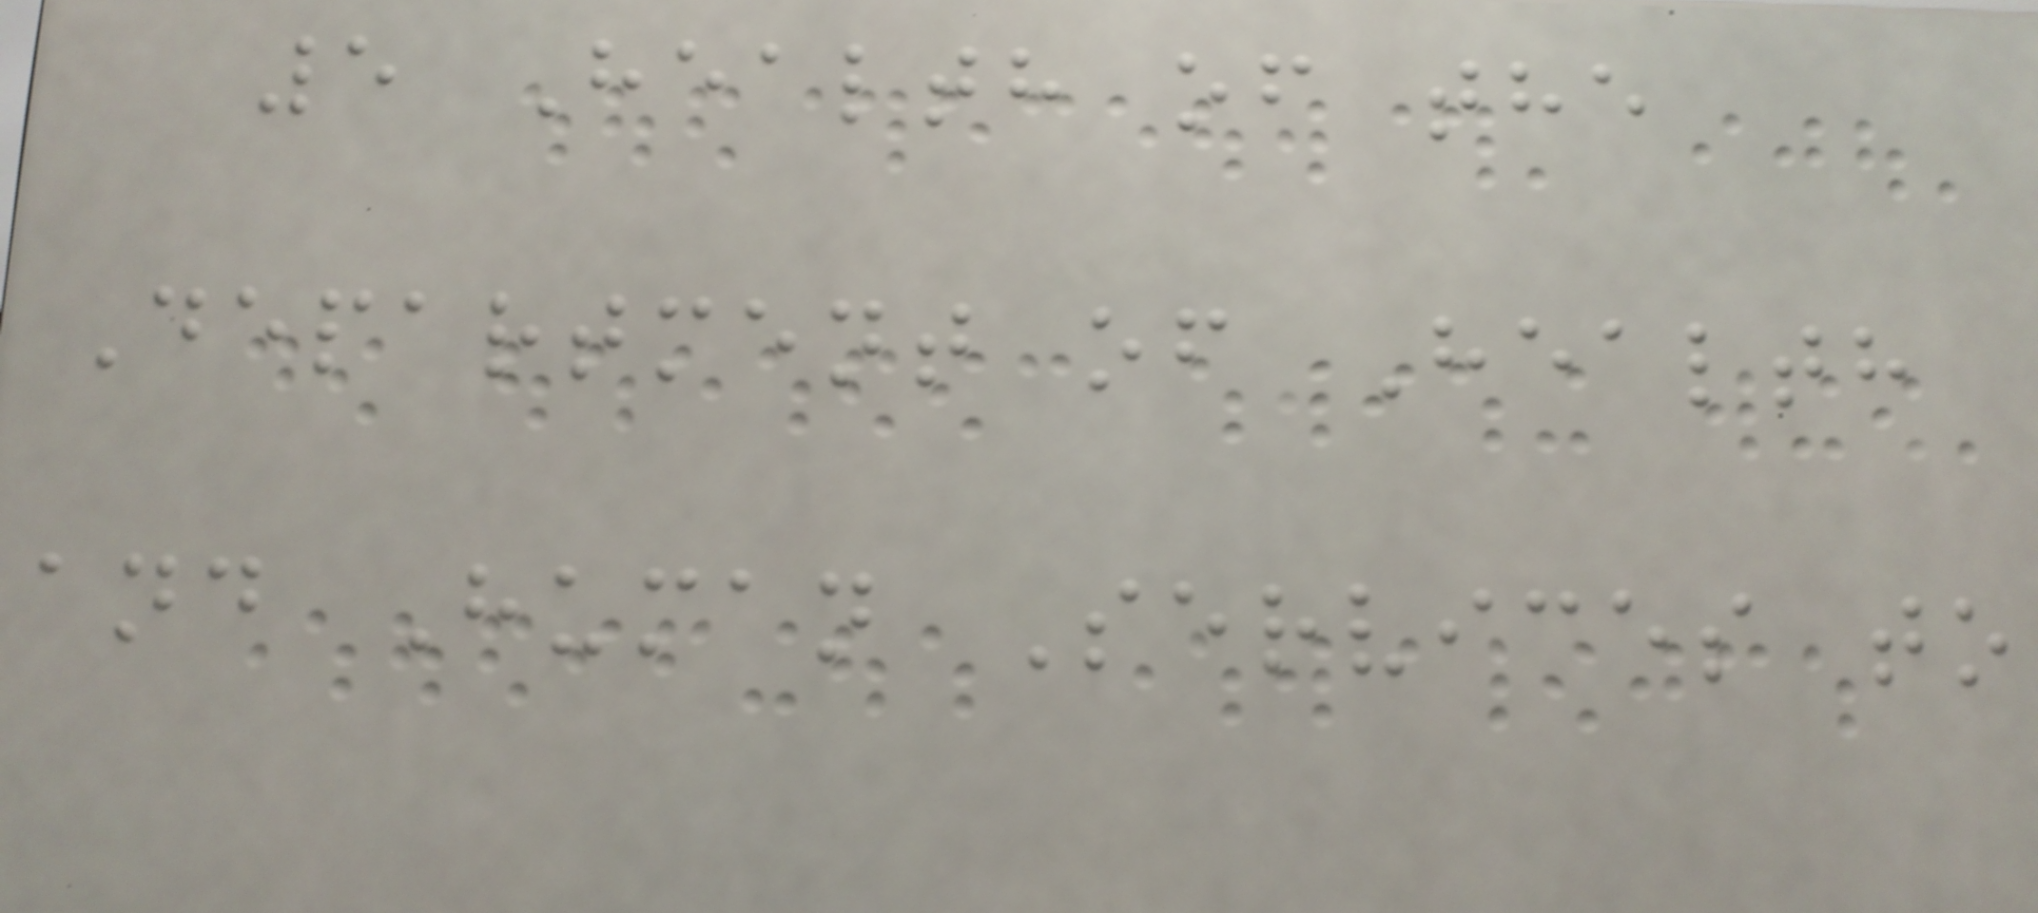5 Health of the
Department of Health
and Human Services to
